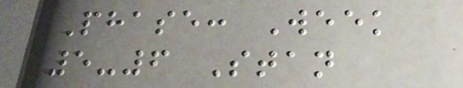Phase: Week
5-6 Stan
